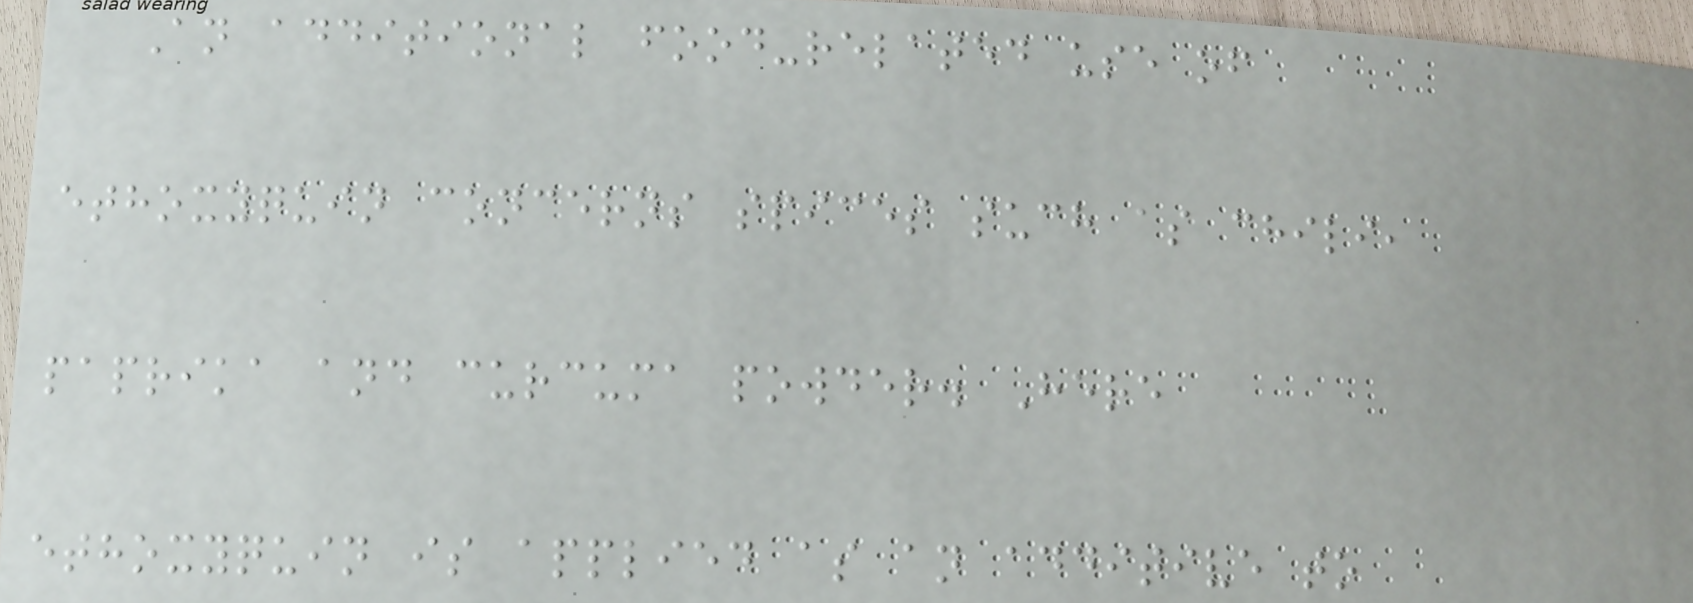An additional food-related use of
ethoxyquin concerns spices such as chili,
paprika and curcuma powder. Here
ethoxyquin is applied as an additive to
